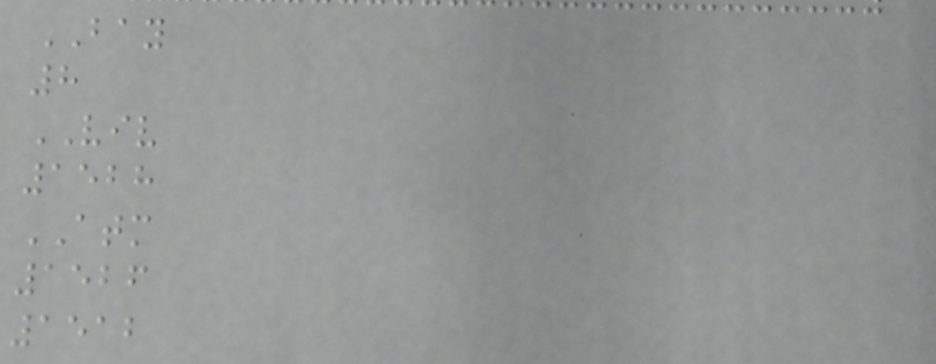BAY
8
VIV
1528
ATM
1526
1512
